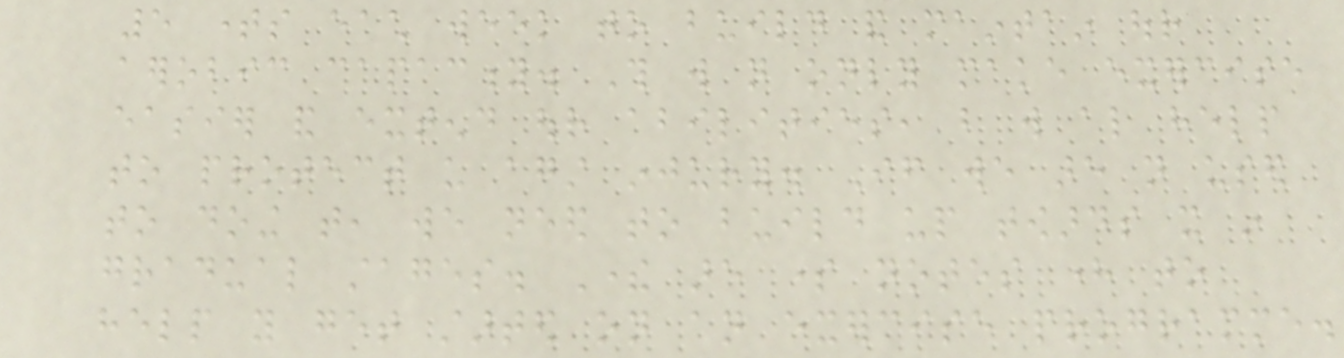5 times each week to build and maintain our
aerobic capacity. This will not only make exercise
easier and extend our abilities, but will also help
to protect us against injury. If we are not used
to doing that, we need to build up towards it in
gradual stages. There are some notes here to
help you get started on an exercise programme.
